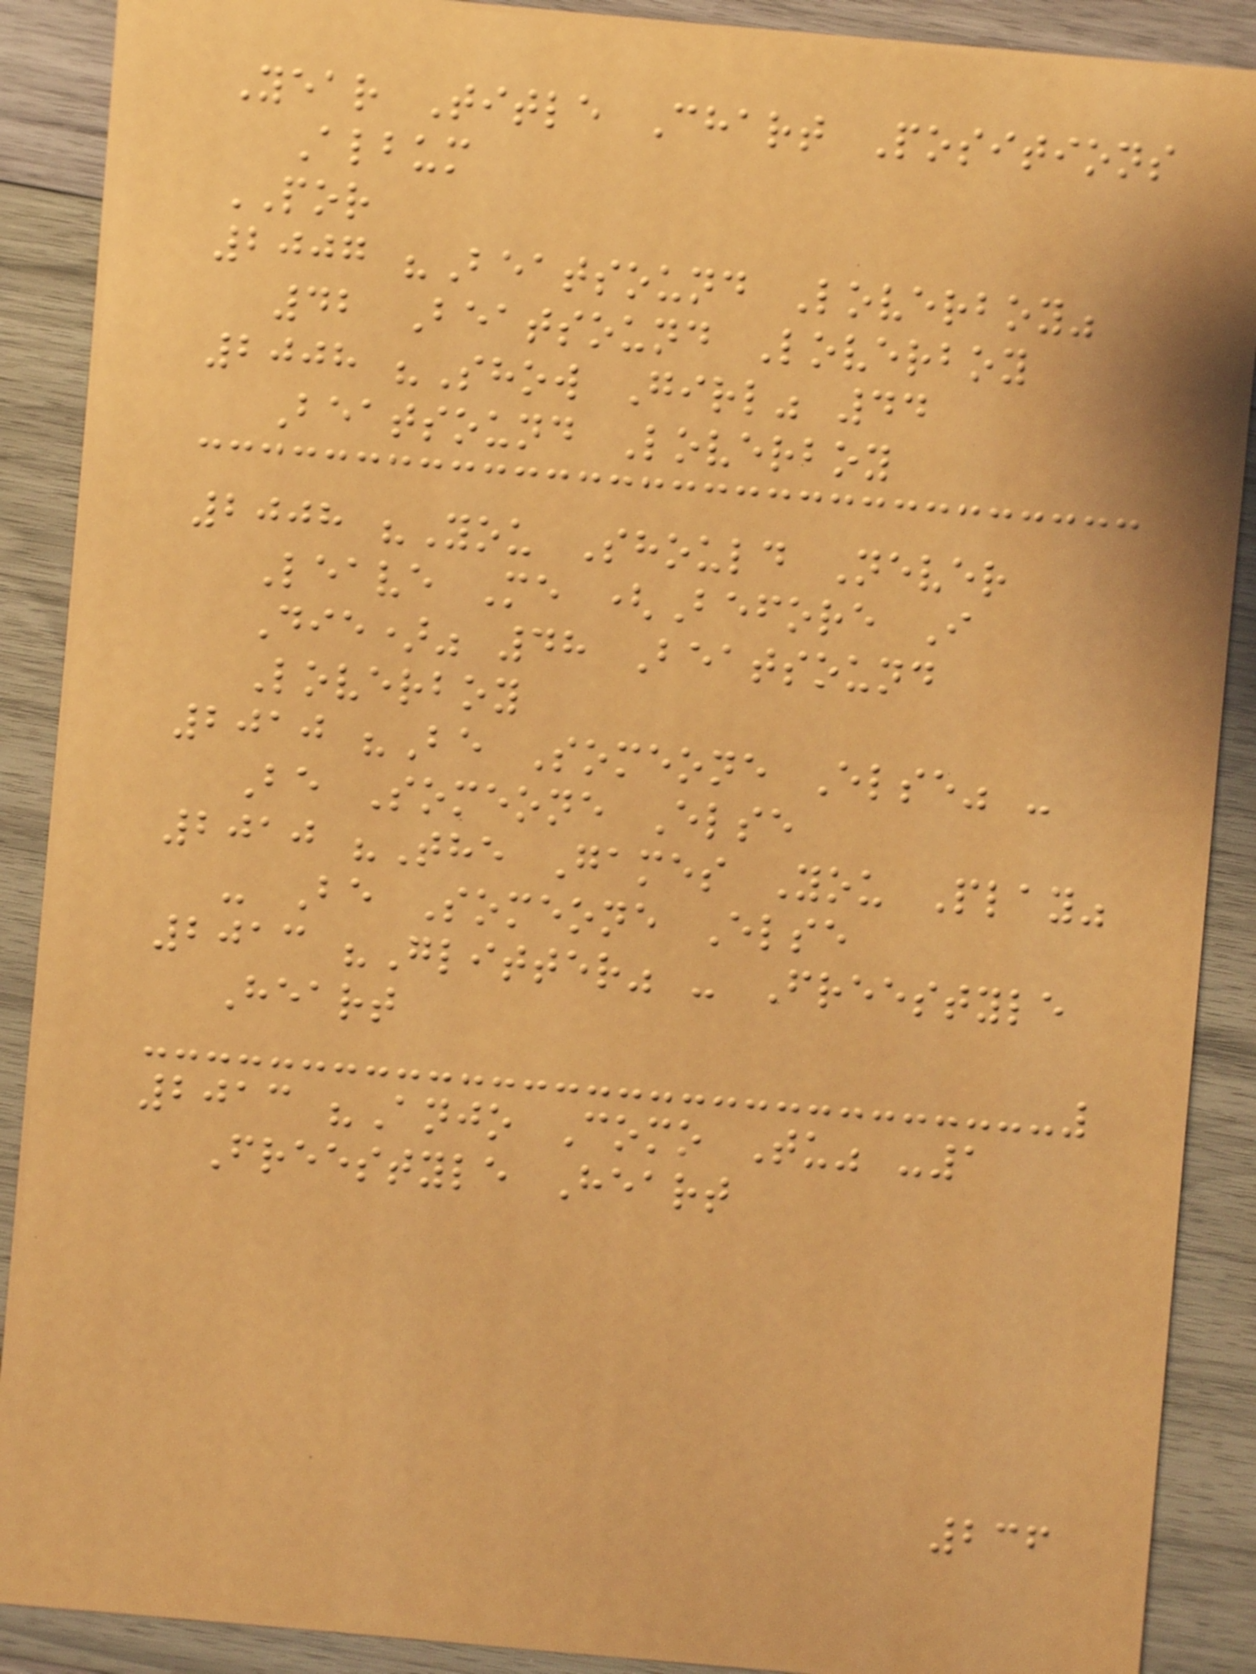Year Title Chart Positions
Album
POR
2007 "Beatsound Loverboy"
42 Beatsound Loverboy
2008 "Show Girl" 44
Beatsound Loverboy
2008 "You Should Never
Leave Me (Before I
Die)" 48 Beatsound
Loverboy
2010 "Be Someone Else" -
Be Someone Else
2010 "The Games You Play"
- Be Someone Else
2013 "Glitter" - Freestyle
Heart
2013 "Anjo Como Tu" -1
Freestyle Heart
236
